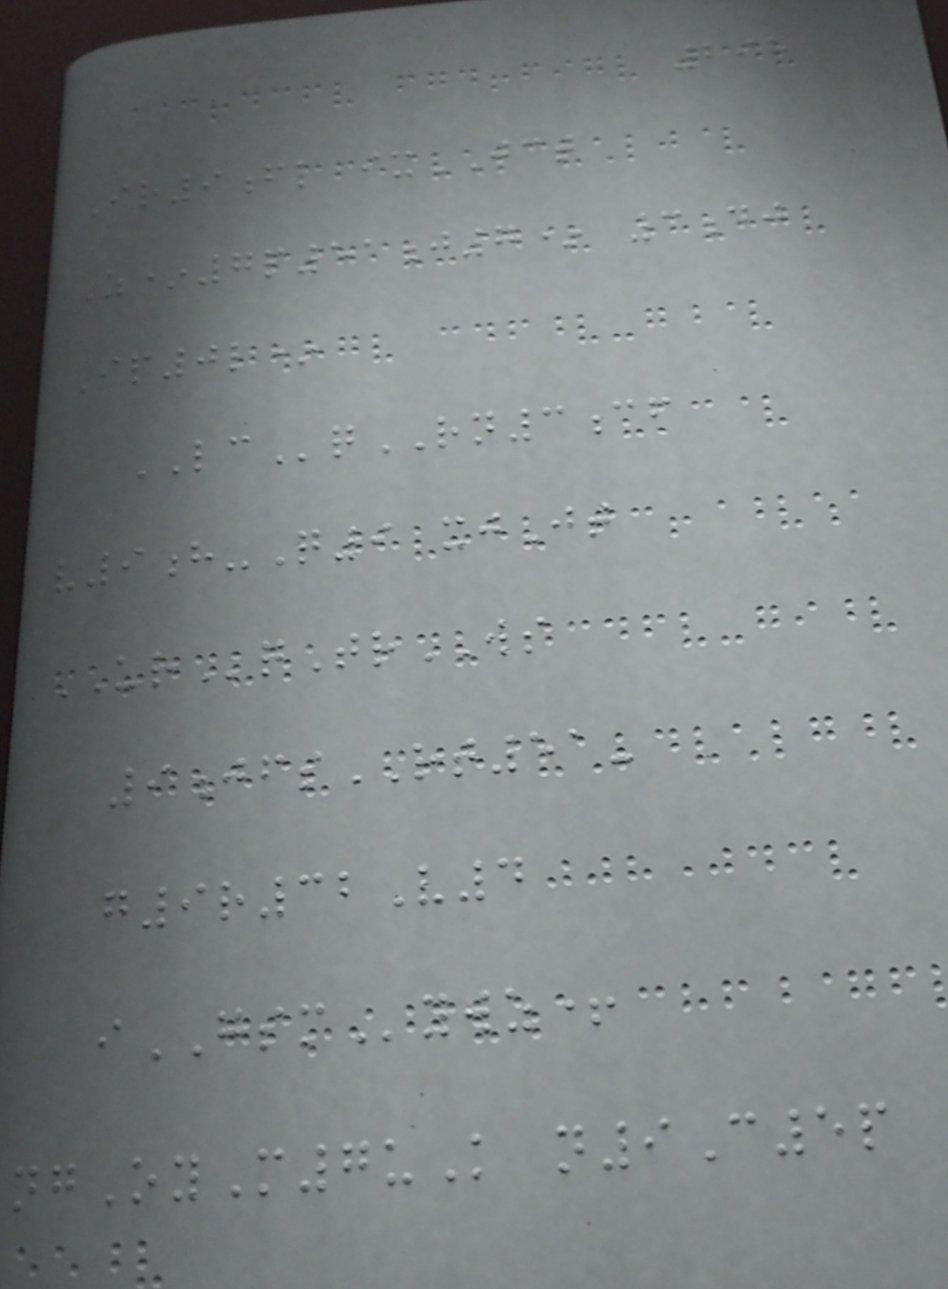298
Ir9fl ixJCT
Z*7p51j7* 3dj
Ip0l*
LCqRN3cf
v9h-Q9 xjJt
URqTrWS
9jfsRT51-
g9r32V4
iGSMywz+
ngOyM7uK n9C5p
